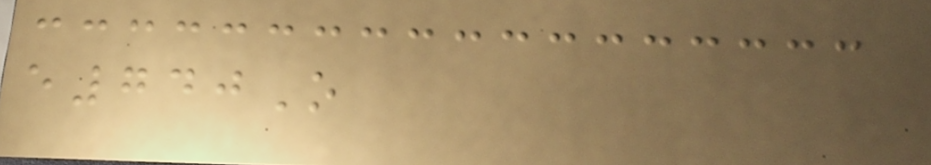e740O
